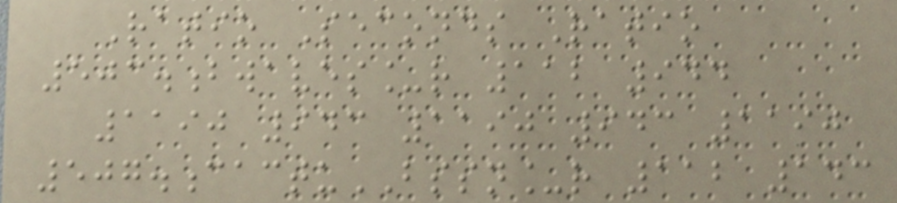Ratio Seconds Ratio
503.bwaves_r 112 944
1190 943 1190 943 1190
507.cactuBSSN_r 112 143
